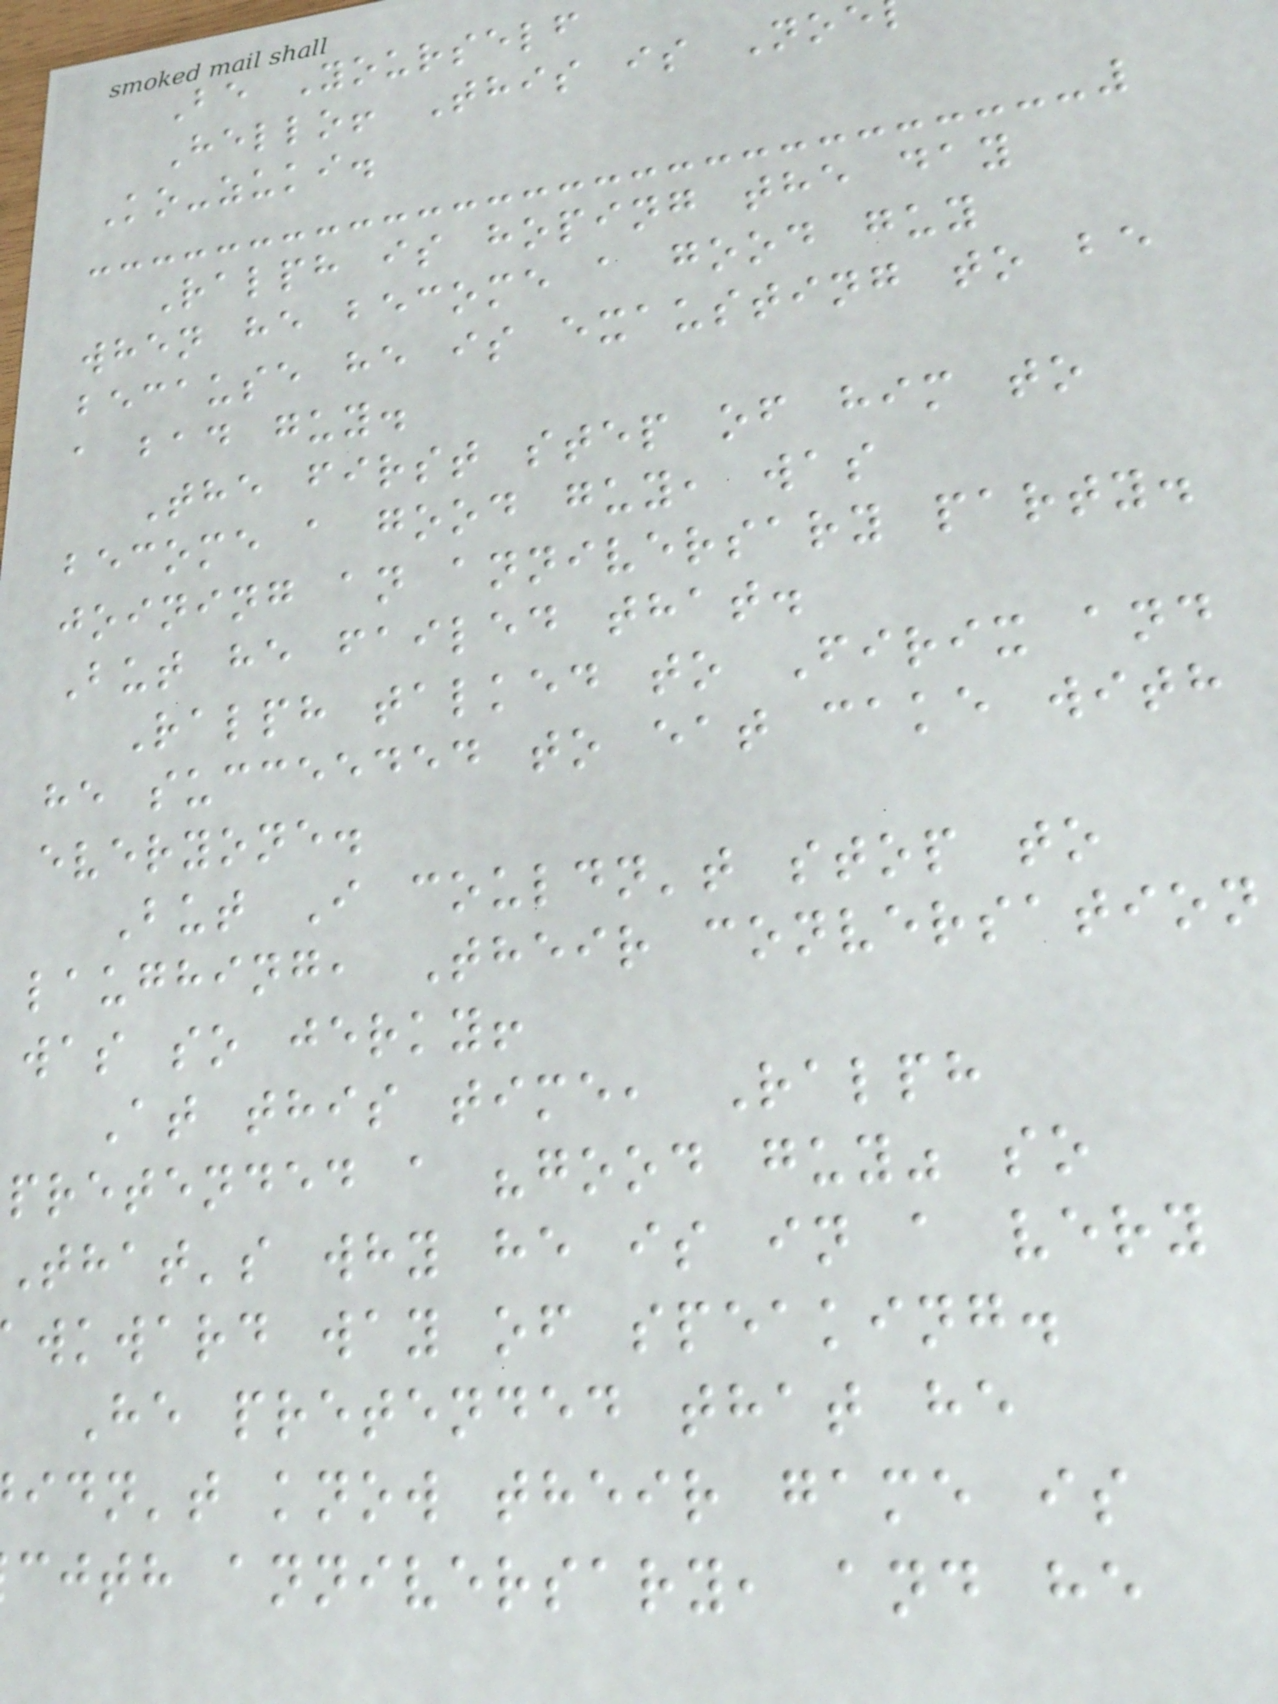Be Yourself
Hello! This is Noe
Ko-zuki.
Ralph is hoping the day
when he become a good guy
because he is exausting to be
a bad guy.
The first step of him to
become a good guy, was
joining an anniversary party.
But he failed that.
Ralph talked to Firix and
he succeeded to eat cake with
everyone.
But I couldn't stop to
laughing, Their conversation
was so jerky!
At this time, Ralph
pretended a "good guy" so
That's why he is in a very
wkward way of speaking.
He pretended that he
idn't know their game is
cjth anniversary, and he
